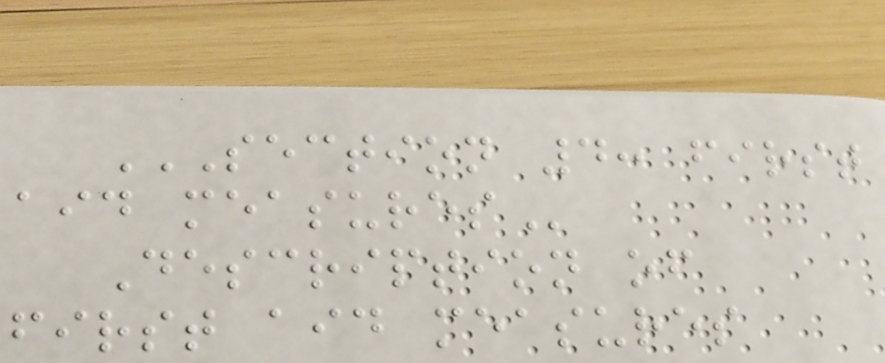SECTION 4: FIRST
AID MEASURES
Description of
first aid measures
